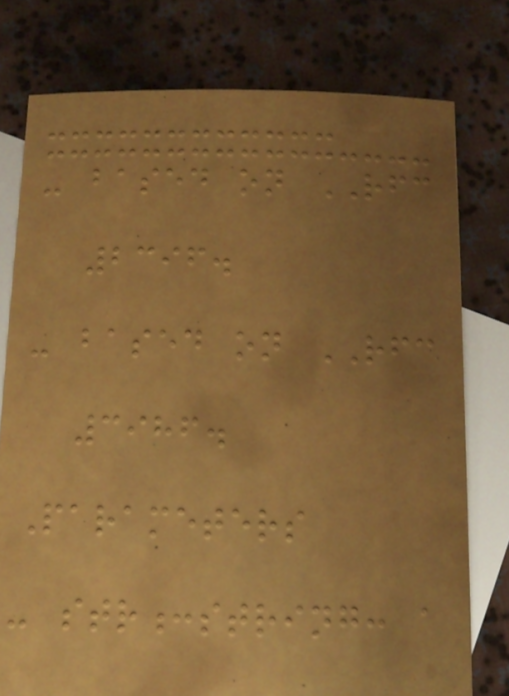- based on RFC
2396.
- based on RFC
3986.
Parameters
- str:string: a
